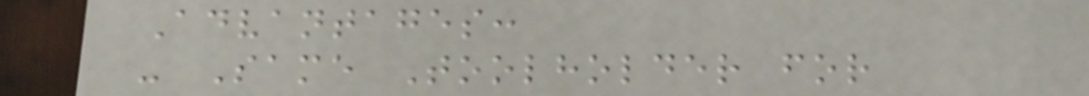Advantages:
- Same Toolholder for
